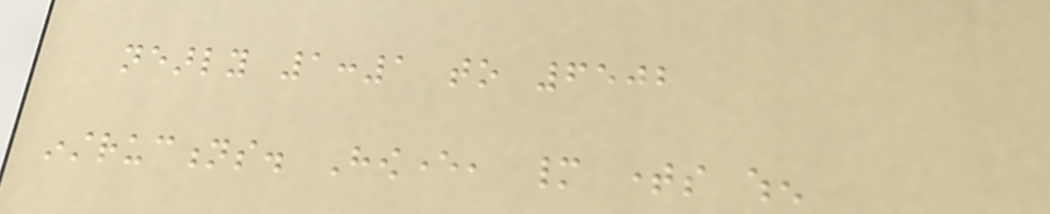nearly 1:1 to 6502
instructions. However, many times when
